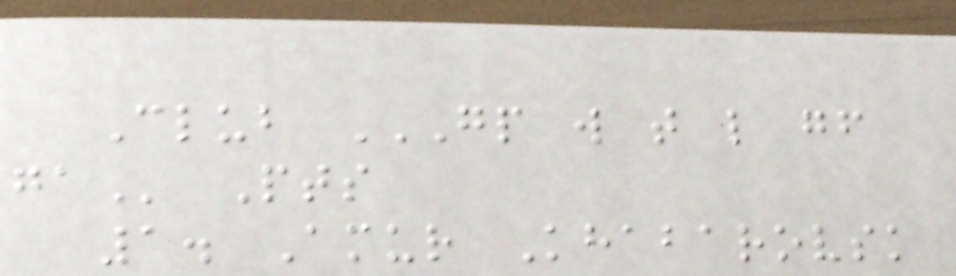Club GP W T L GF
GA Pts
1. Amur Khabarovsk
